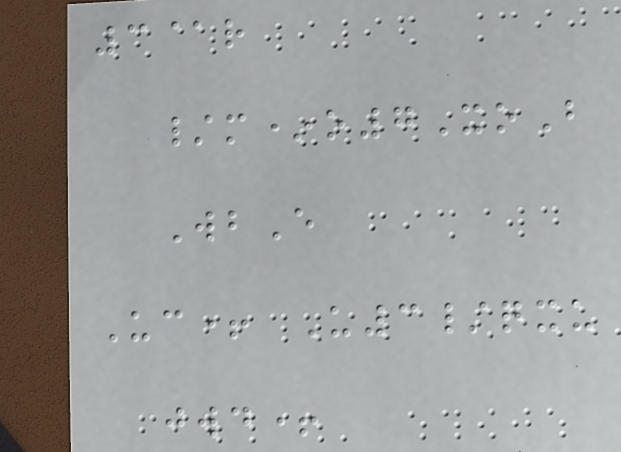3@r
/m*o7XoB
WbE
Uc+ U3/qxu
jwd+
